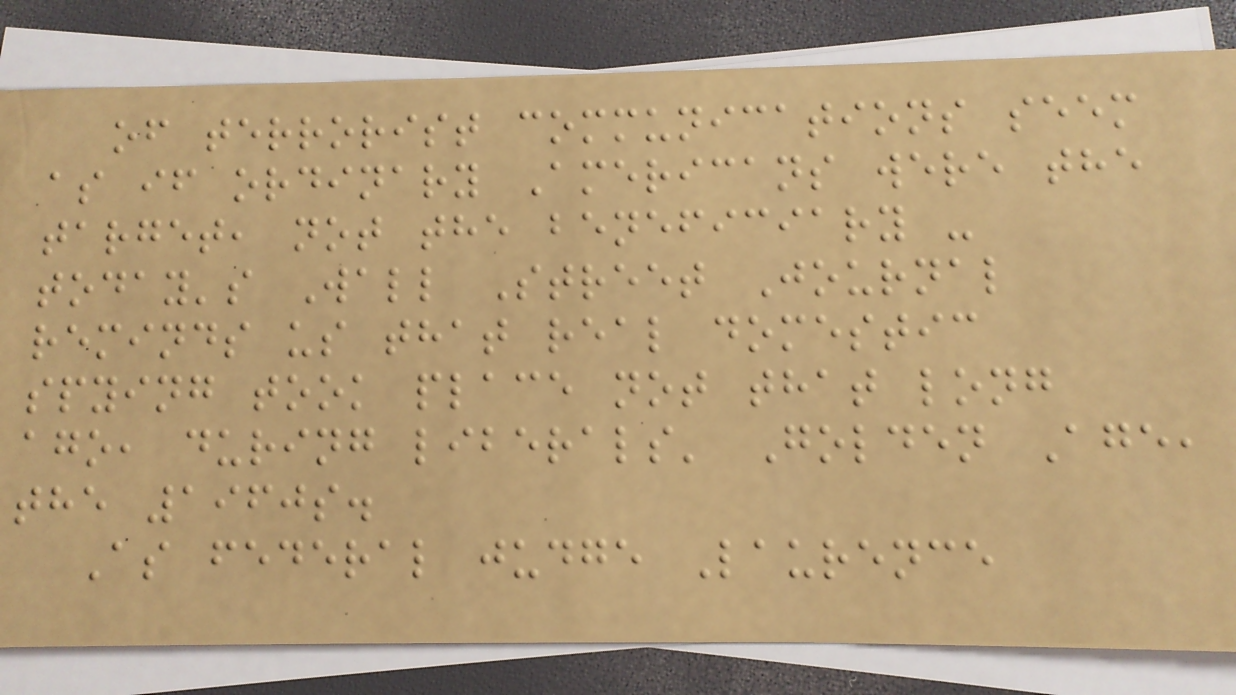of terrorist communications seem
as if ordinary Americans were the
target, not the beneficiary -
today's Wall Street Journal
reminds us that real domestic
spying took place not that long
ago, during liberals' Golden Age,
the 1960s.
As federal judge Laurence
